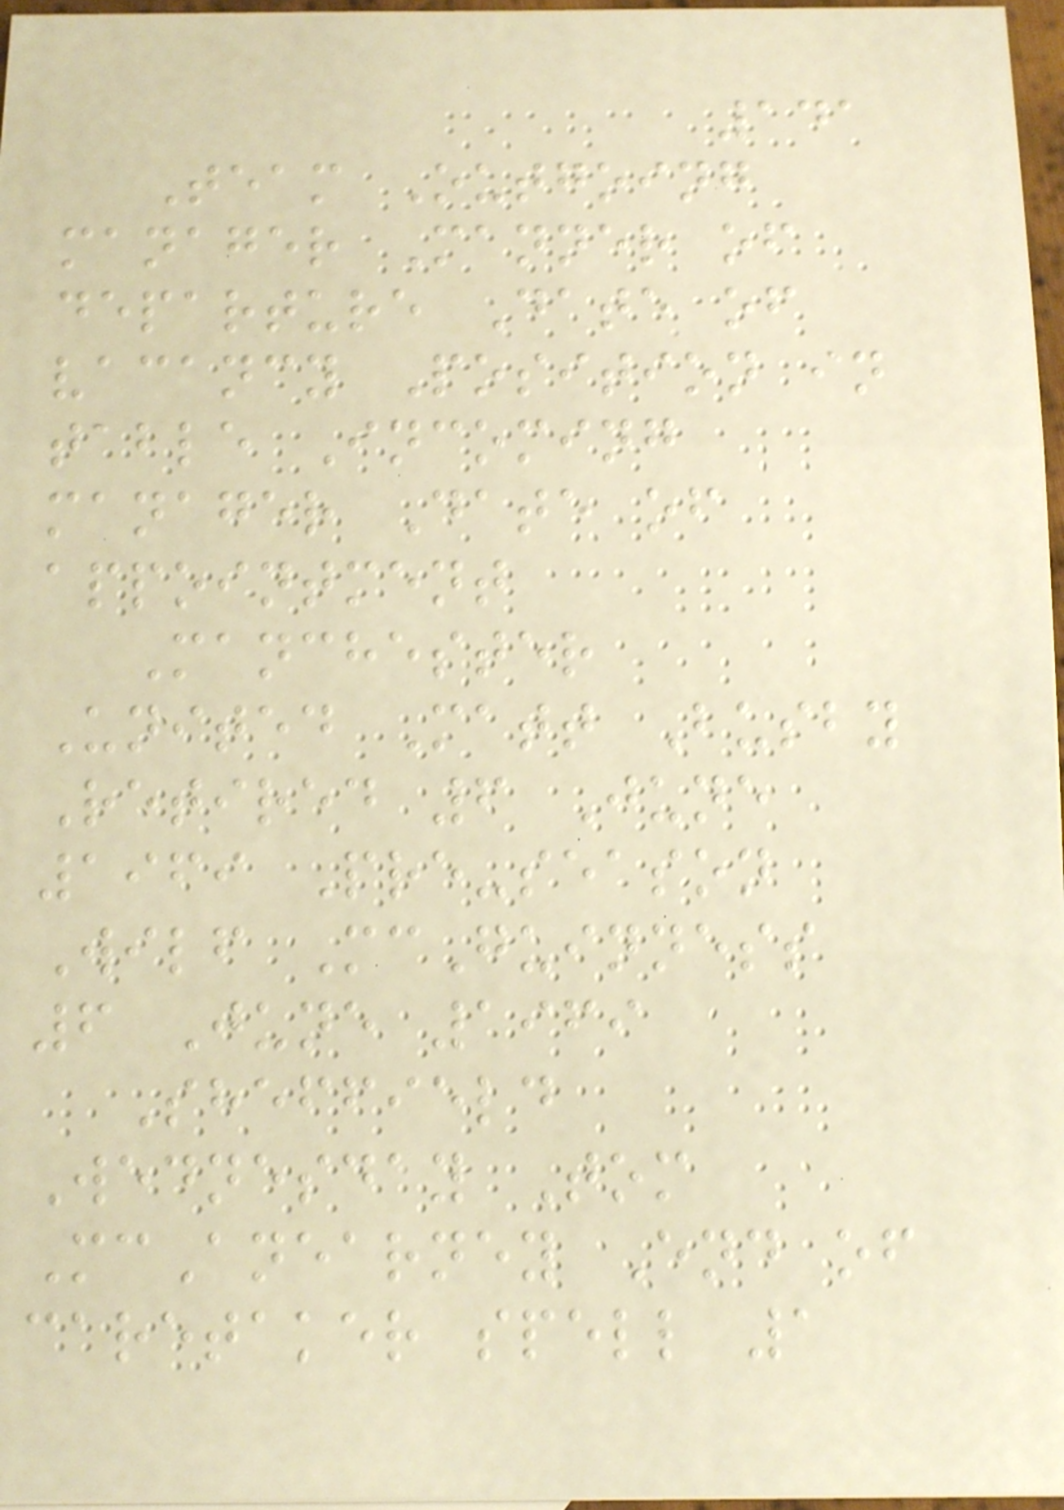141
Team Outgoing
manager Manner of
departure Date of
vacancy Position in
table Incoming
manager Date of
appointment
Manchester
United Matt Busby
Retired 6 June
1969 Pre-season
Wilf McGuinness
6 June 1969
Sheffield
Wednesday Tom
McAnearney End of
caretaker spell 1
